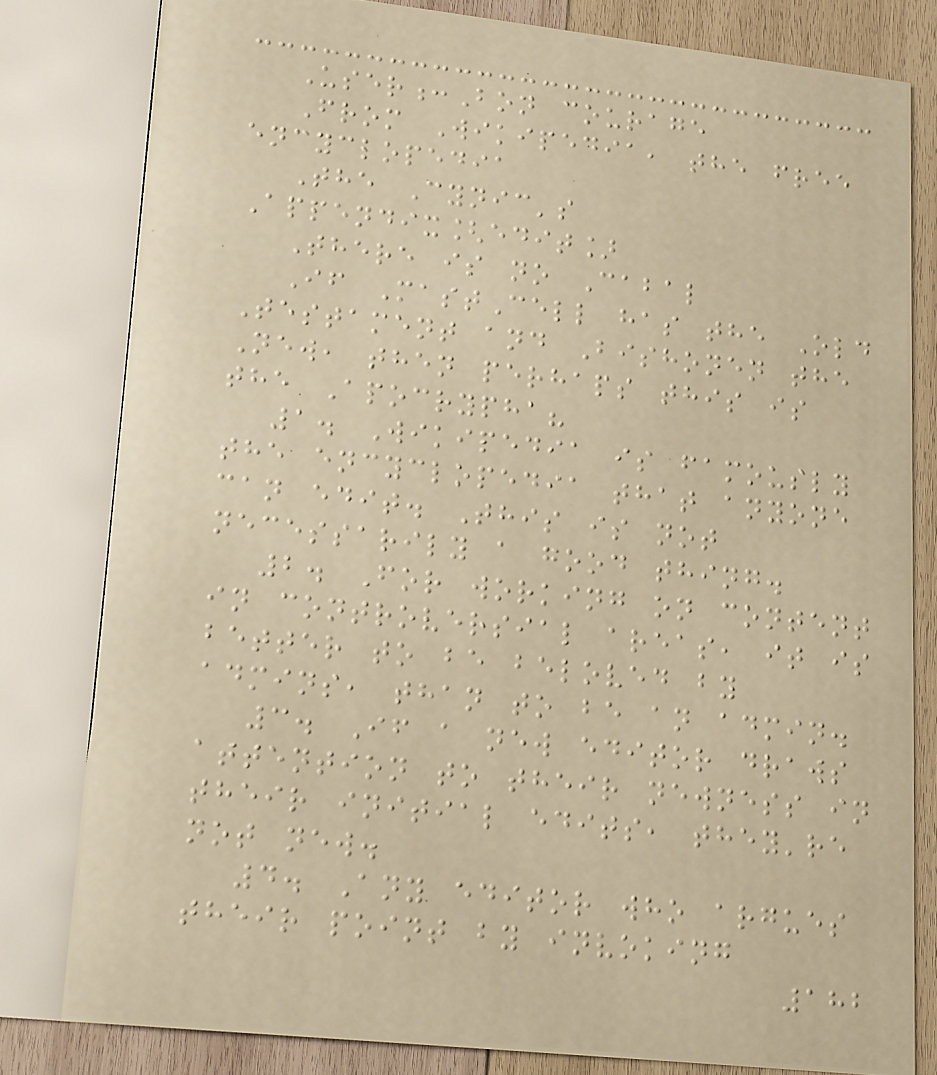User:Bon courage
From Wikipedia, the free
encyclopedia
The Cynic's
Appendix[edit]
There is no Cabal
If MastCell has the Old
Testament and Bishonen the
New, then perhaps this is
the Apocrypha?
1. Wikipedia is famously
the encyclopedia that anyone
can edit. This is not
necessarily a good thing.
2. For working on content
in controversial areas, it is
better to be beloved by
admins, than to be an admin.
3. If a new editor draws
attention to their newness in
their initial edits, they're
not new.
4. Any editor who argues
their point by invoking
182
